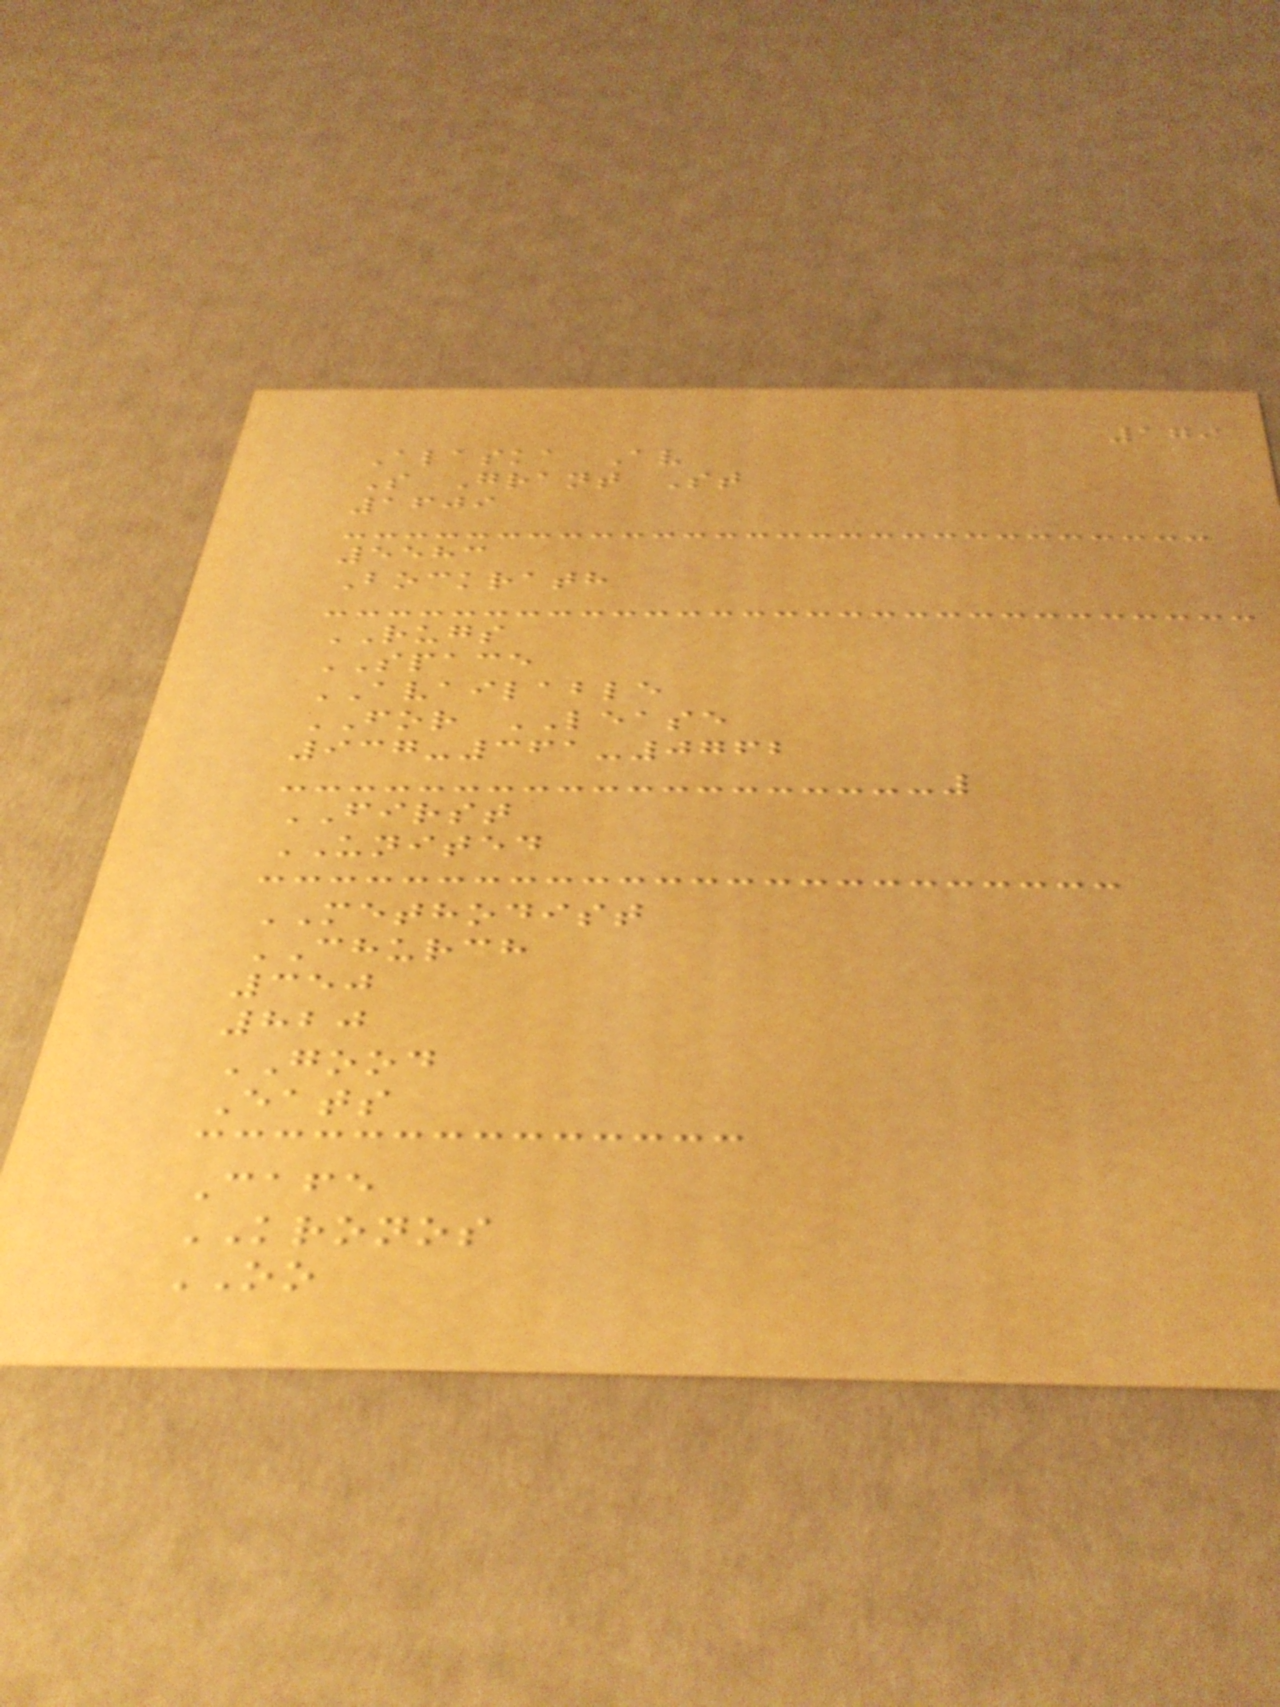179
Alaska Av
S Grant St
1609
5583
Bockrath
RUGS
SPACE
AVAILABLE
FOR LEASE
937-361-0762
FIRST
UNITED
METHODIST
CHURCH
350
820
GOOD
Eats
Cafe
KRONOS
OO
